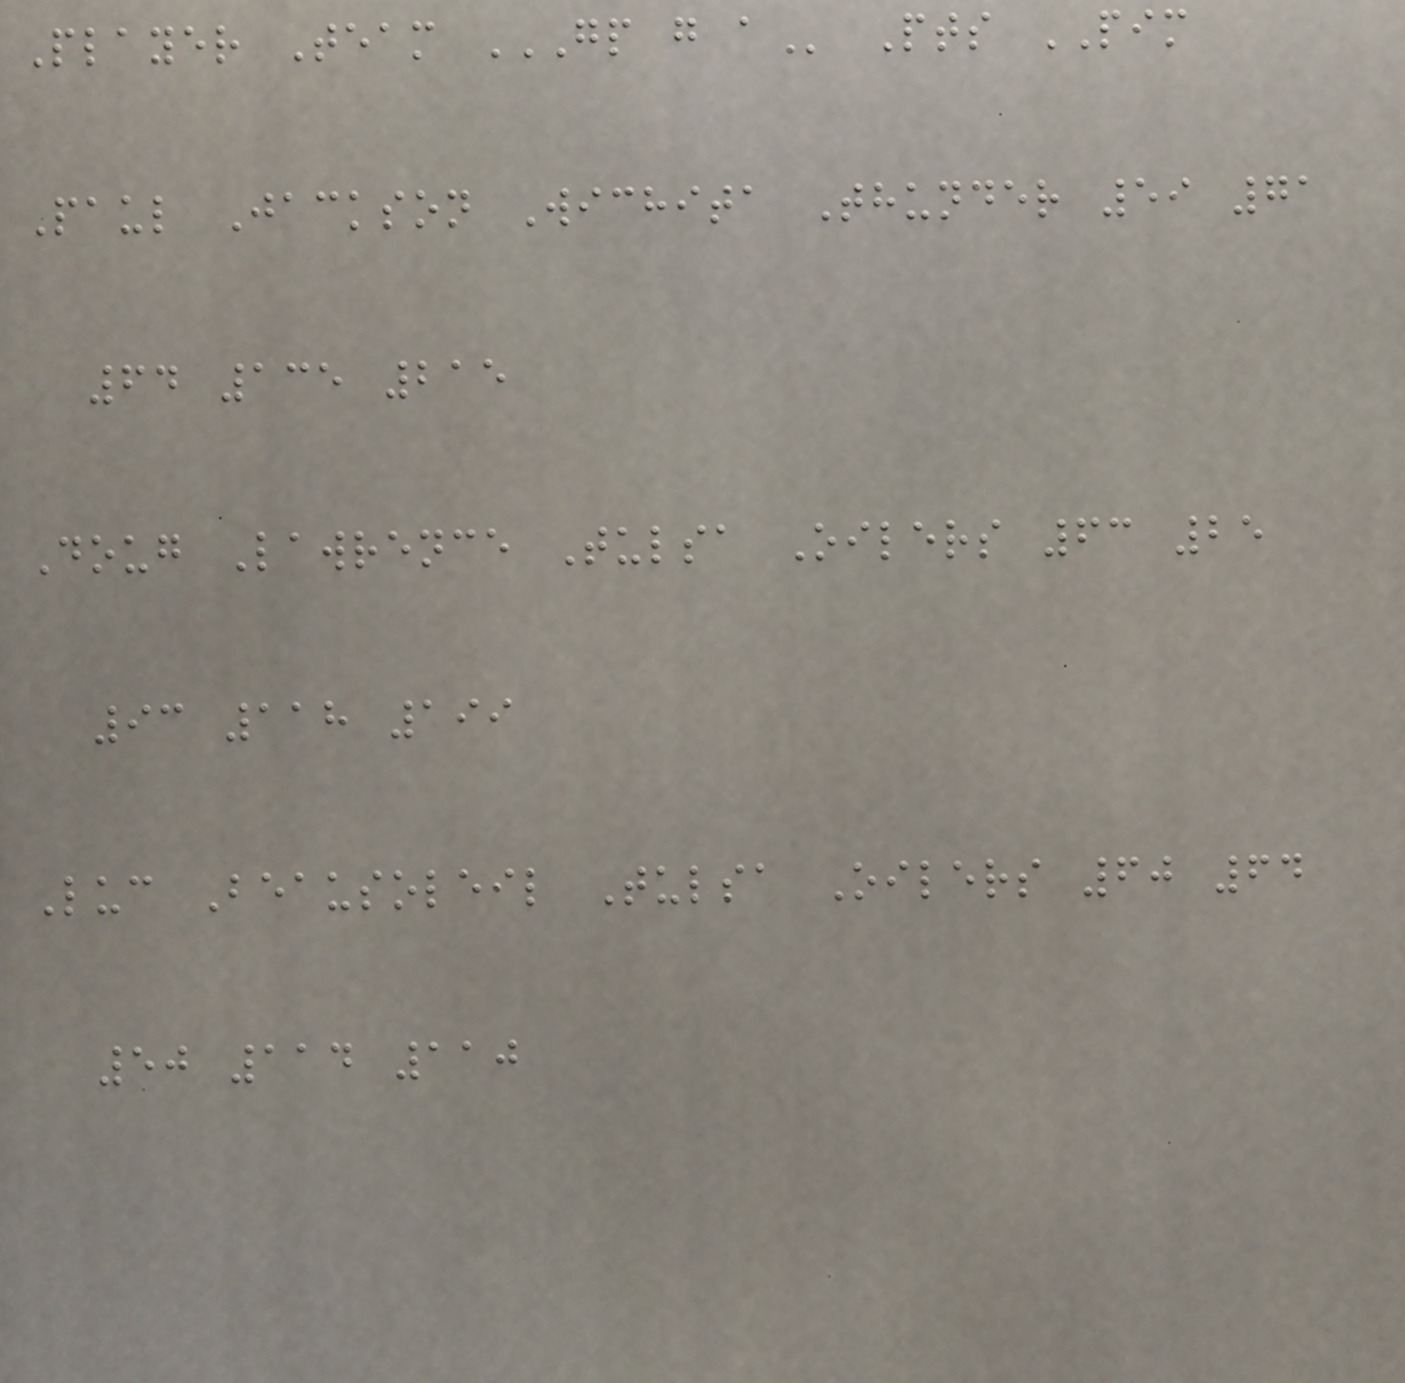Player Team GP G A Pts PIM
Paul Jackson Wichita Thunder 59 71
64 135 215
Doug Lawrence Tulsa Oilers 63 25
93 118 199
Luc Beausoleil Tulsa Oilers 60 64
50 114 110
